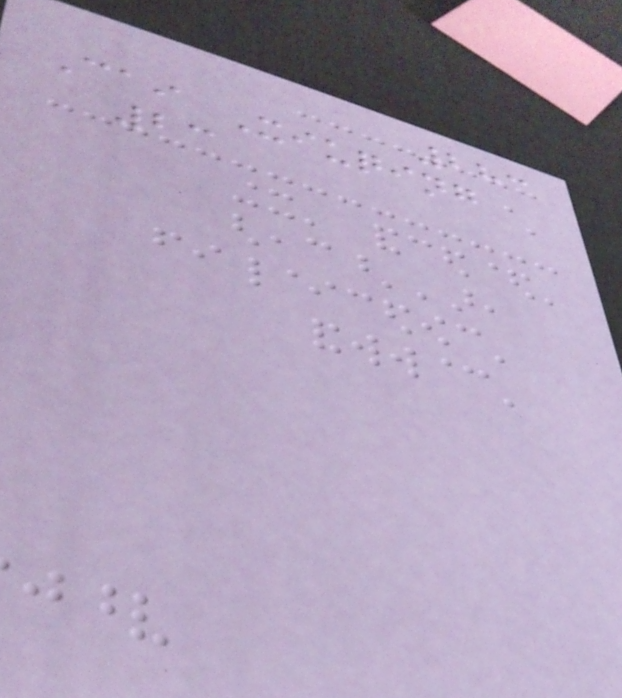283
Cai Xiuqing
23
